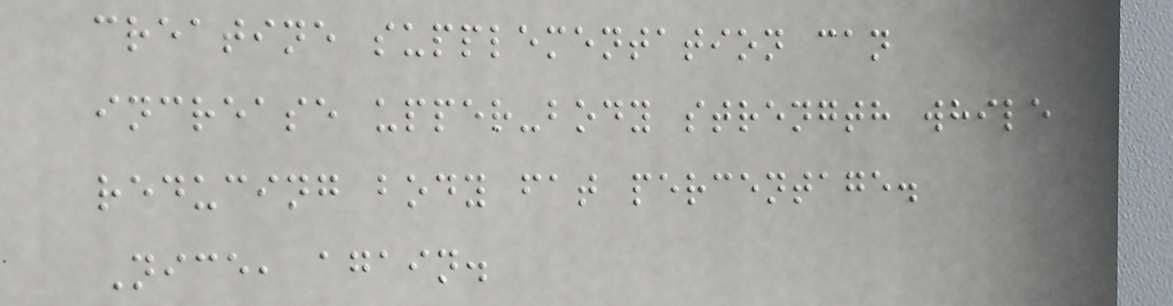creatine supplementation can
increase upper-body strength while
reducing body fat percentage.
Nice, again.
